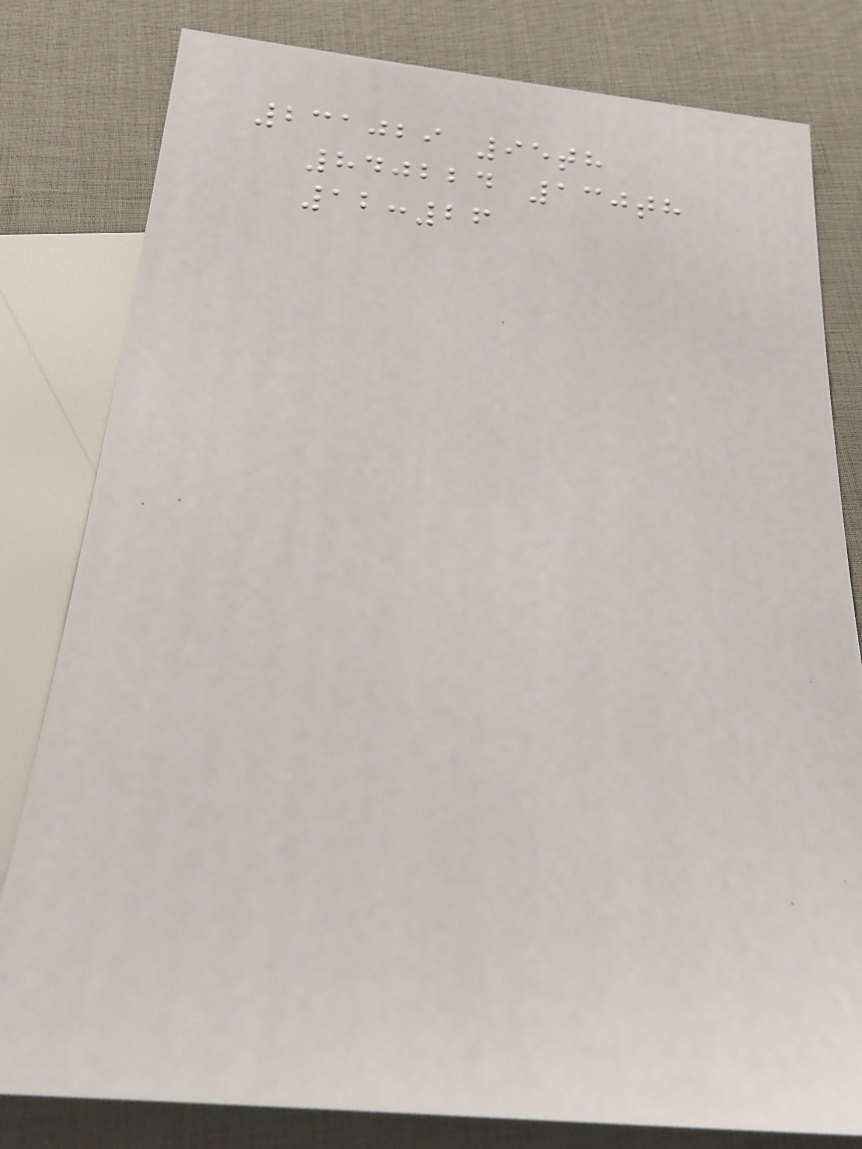231029 95th
840224 130th
12:26
